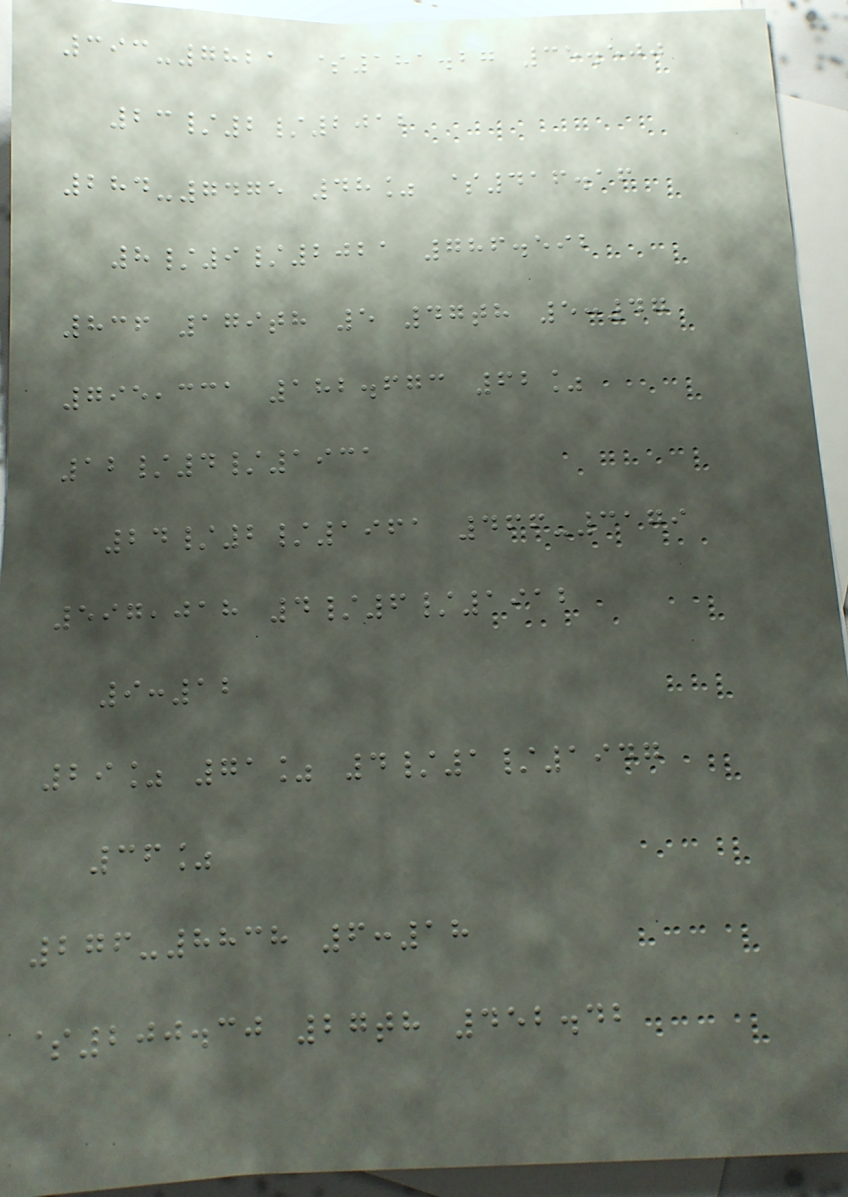393-7821 $181.27 35.500
23/2/2012
284-7475 48% $416.16
8/9/2021 786.592
836 179th 5 47th 5:47
795,331 182.673 62%
12/4/1931
24/2/1961 466-3179
597,018 4/6/1912
9:12
29% 71% 4/1/1947
36%
276-8838 6:18
$200.30 27th 452.42
